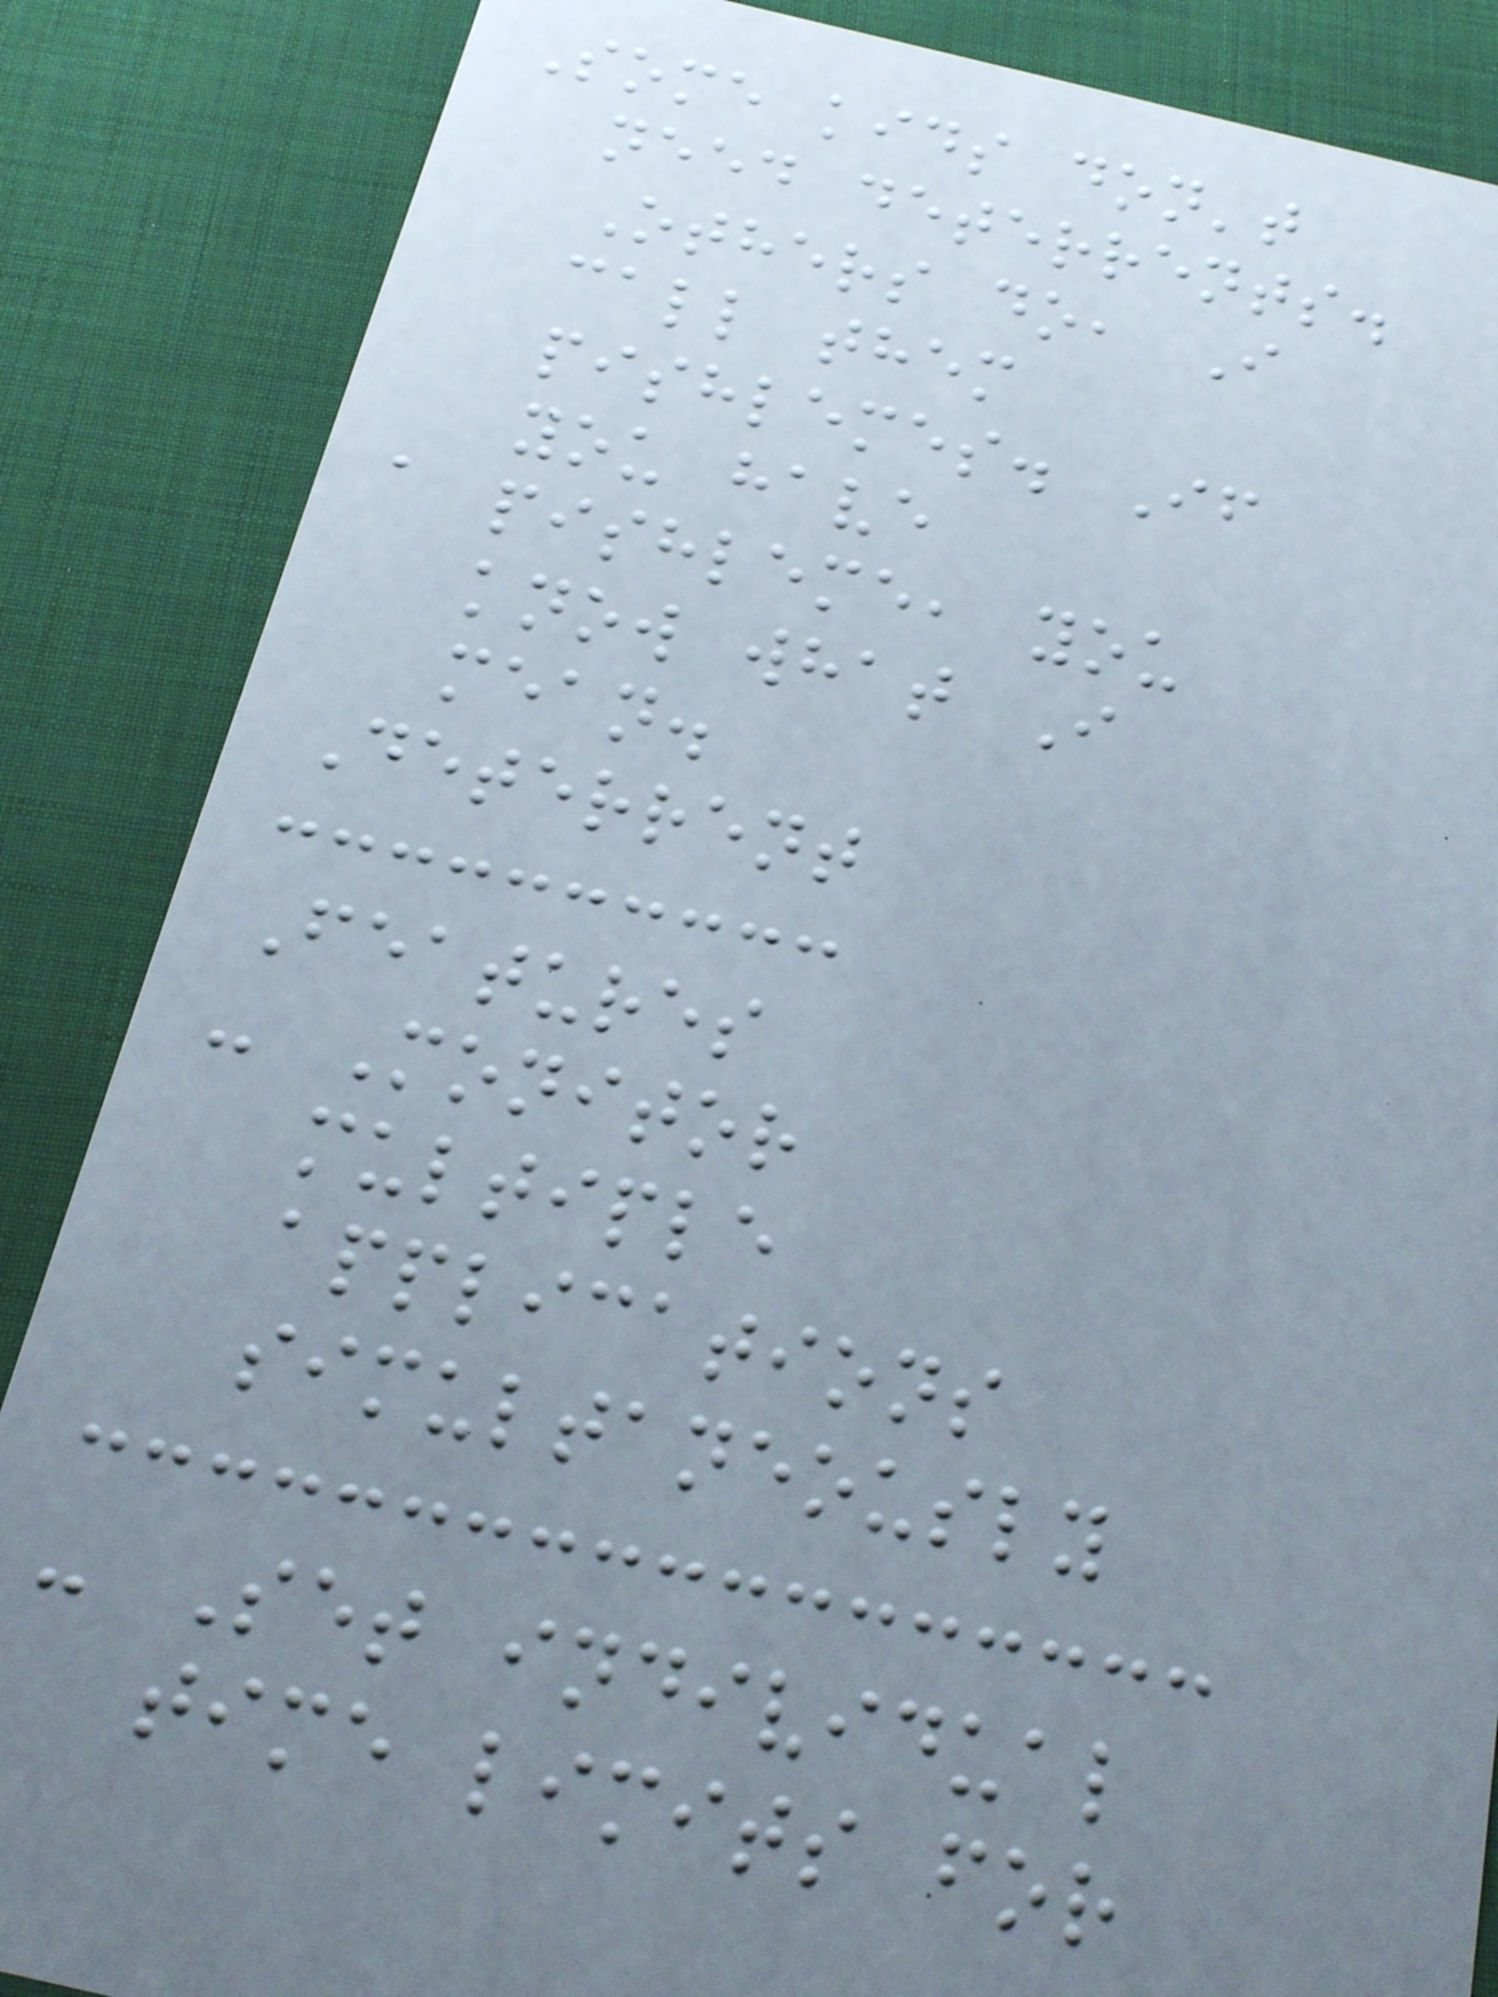Some kids don't
need deterrents.
Others do, I
call them
pishlemes. If
you have
a pishleme, you
know what I
mean.
Deterrent
Features
- Monitor
multiple
applications
simultaneously
- Set individual
time limits for
